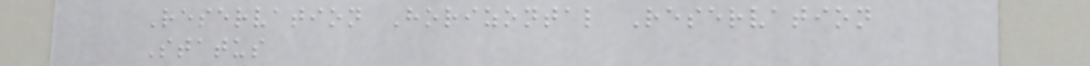Reservation Horizontal Reservation
Status
